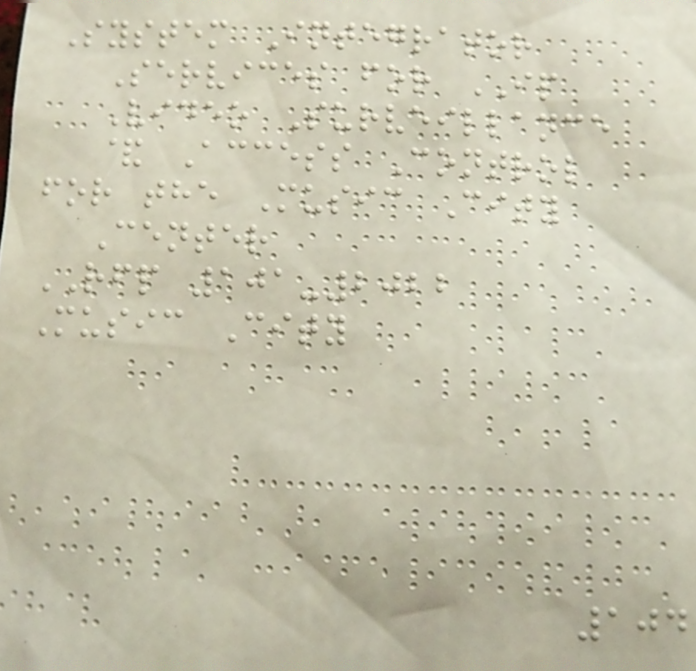System Integrator
Services for IP
Video Surveillance
& Access Control
for the Music City
Center
RFP 101-2022
Music City
104
